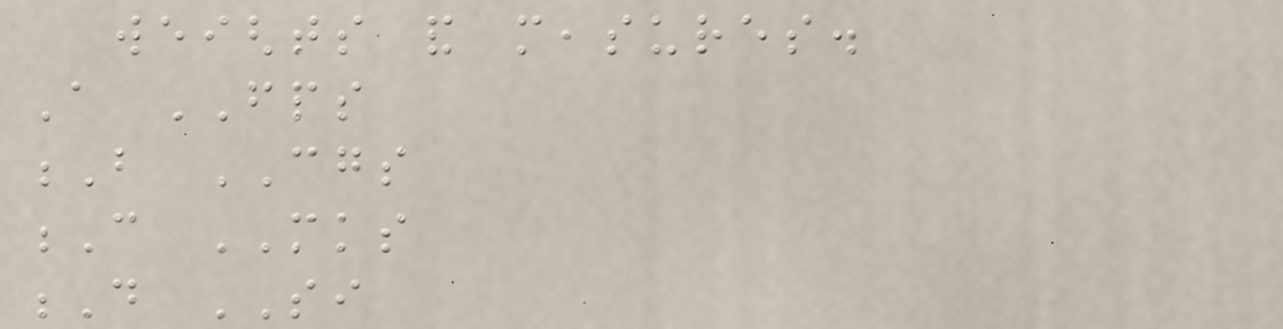weights and measures.
A FPS
B CGS
C MKS
D SI
